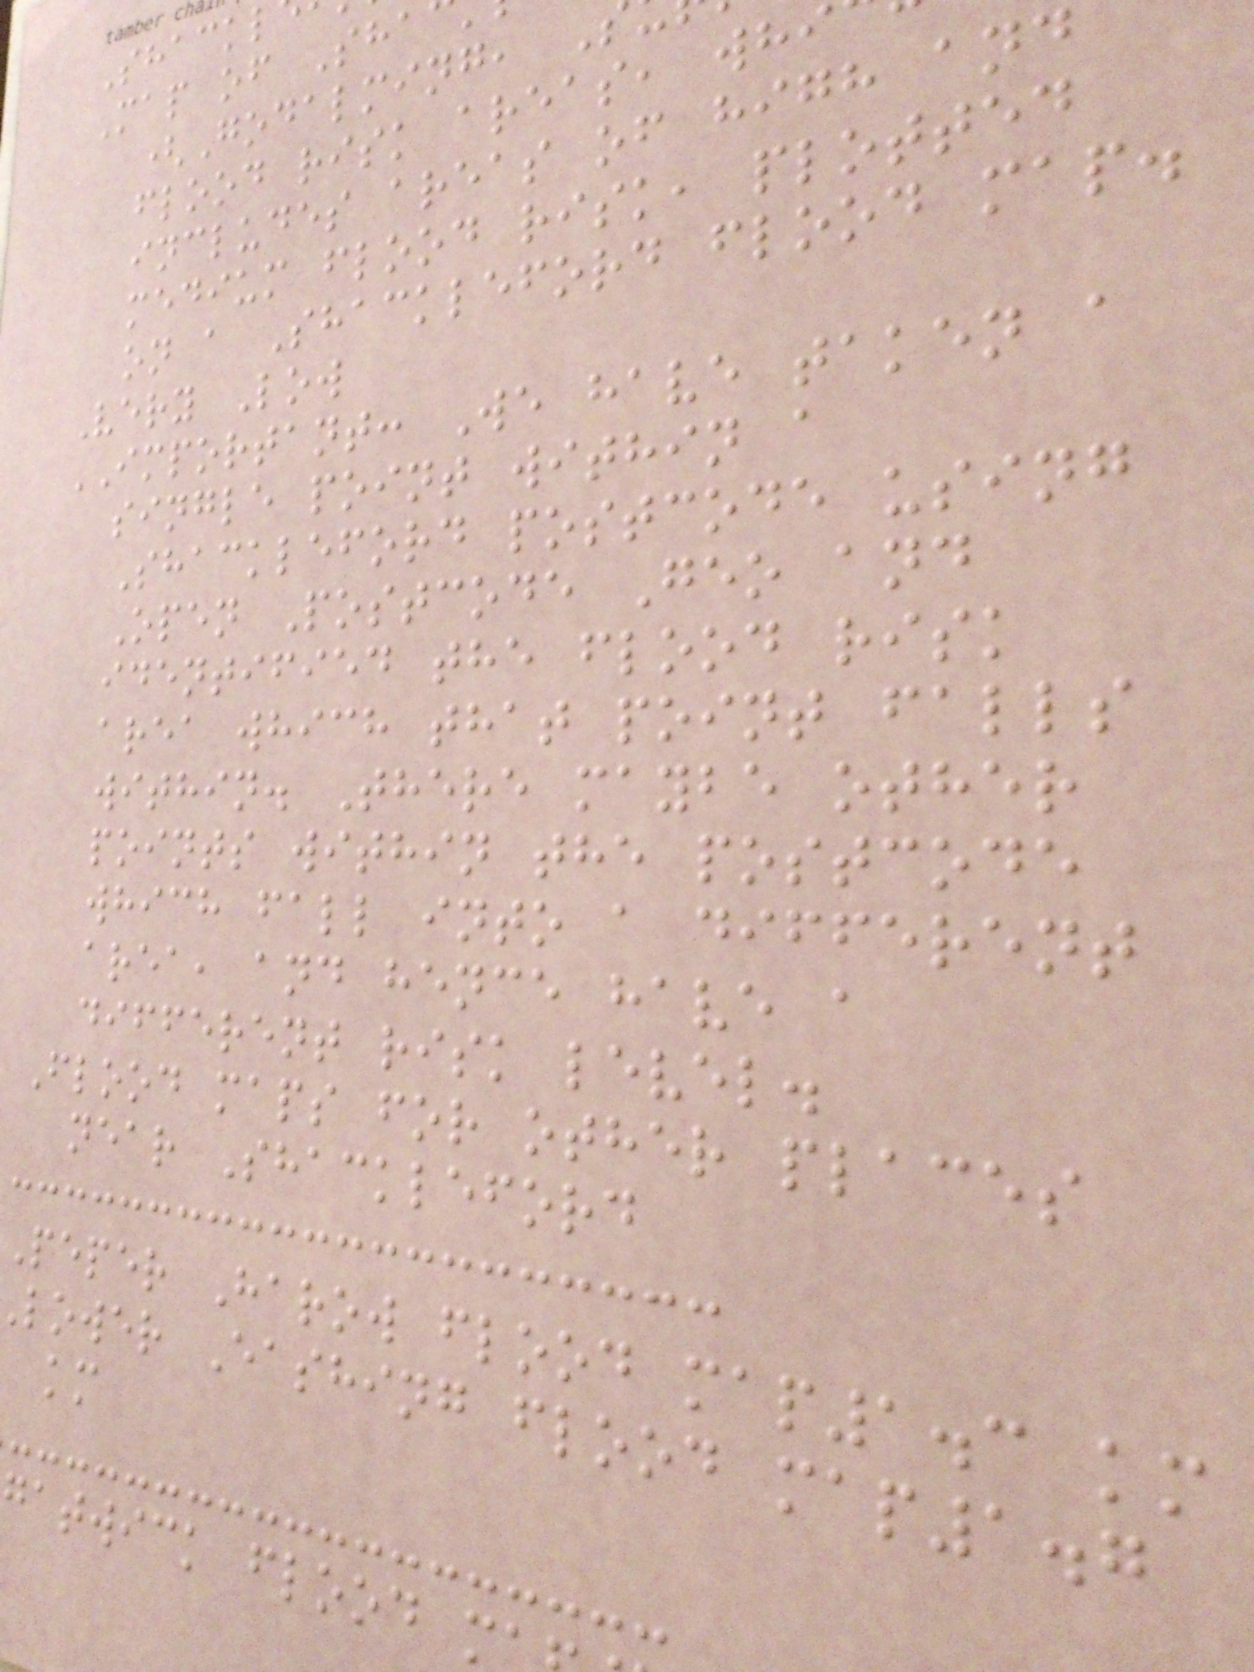Shackl
Map of Sha
(Godalming,
flood risk areas, whi
includes areas of high and
medium flood risk, plotted
on a Shackleford flood map.
Very Low
IMPORTANT: We have taken a
single point within a
Shackleford postcode using
Open Postcode Geo and
identified the flood risk
area which that point falls
within. There maybe other
points within the postcode
which fall into a different
area, and hence have a
different risk level.
Flood maps for other places
near Shackleford
Peper Harow flood map1.3 km
lower Eashing flood map1.7
km
gatwick flood m
